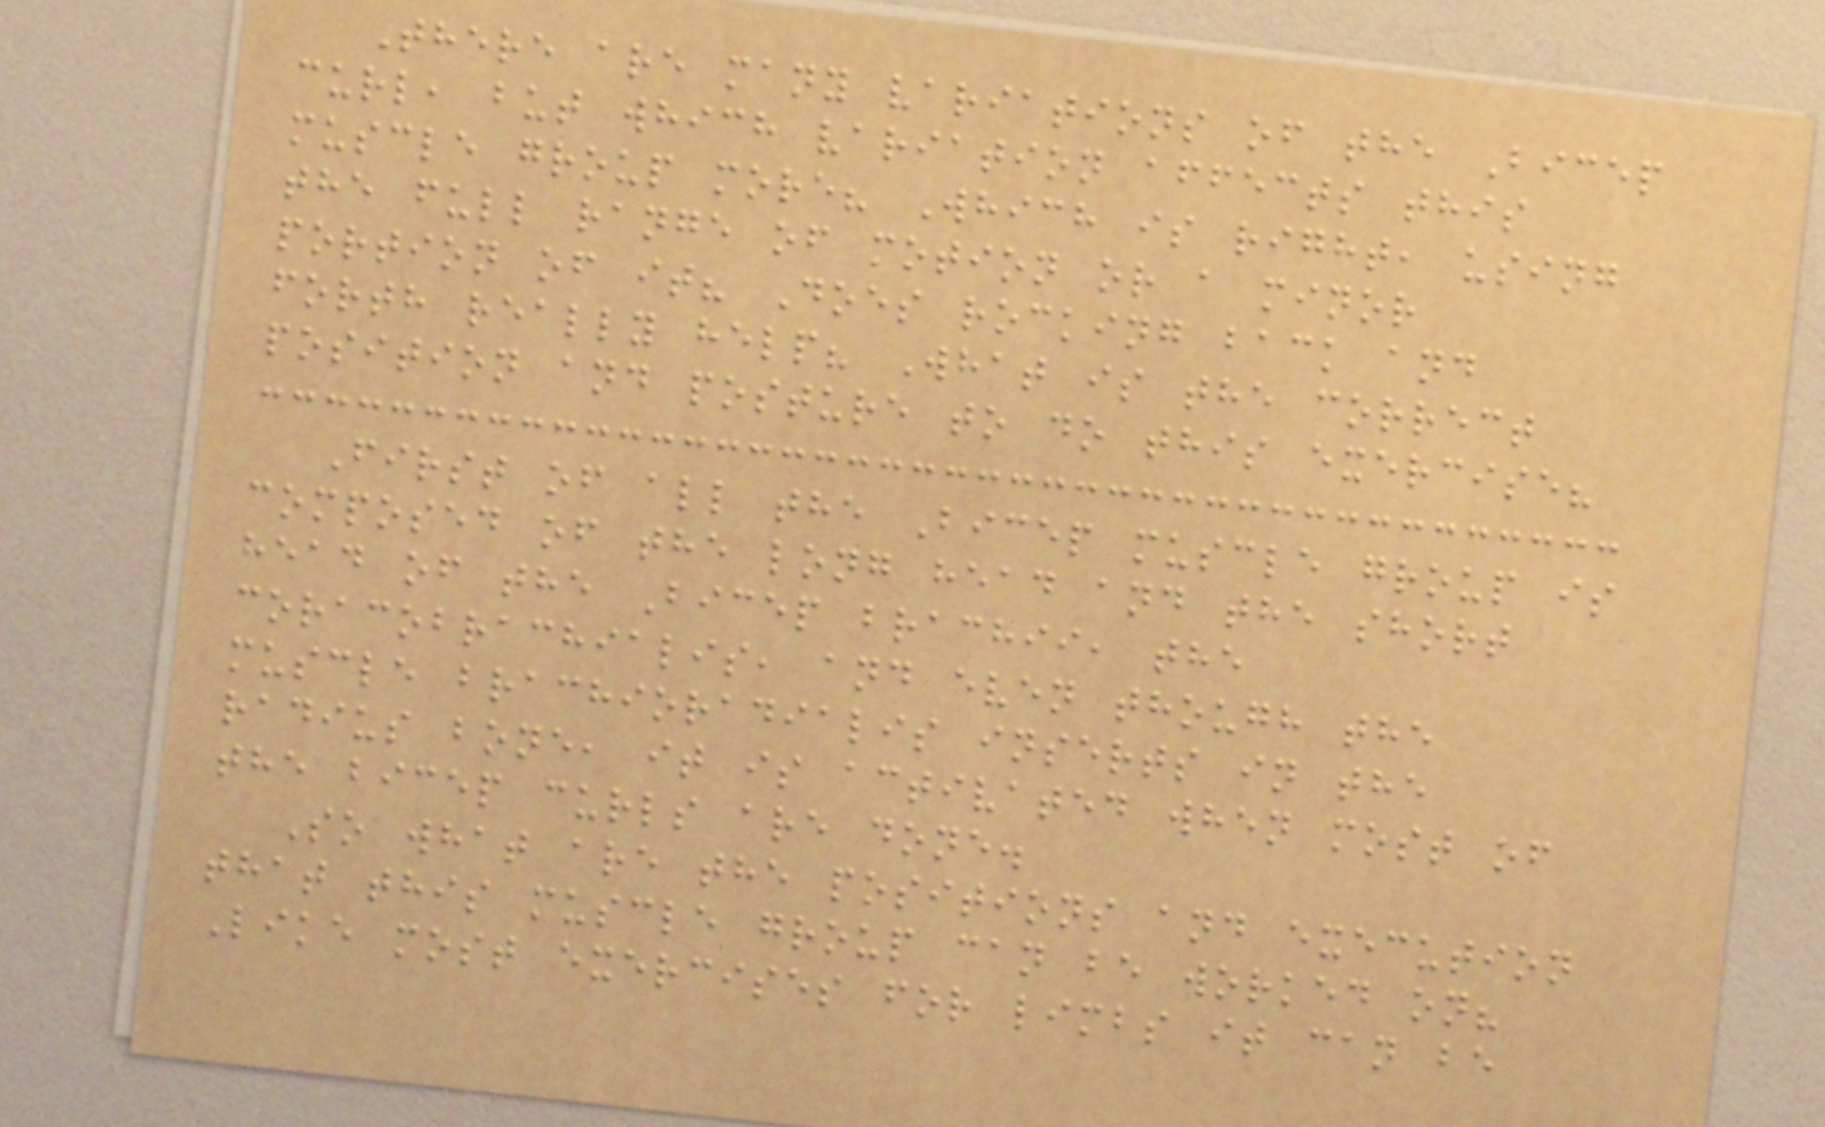There are many variations of the Bicep
curl, but which variation affects this
muscle group more? Which is right, using
the full range of motion or a minor
portion of it? Does rocking back and
forth really help? What is the correct
position and posture to do this exercise?
First of all the Bicep muscle group is
composed of the long head and the short
head of the Bicep brachii, the
coracobrachialis, and even though the
muscle brachioradialis inserts in the
radius bone, it is activated when most of
the bicep curls are done.
So what are the positions and execution
that this muscle group can be worked on?
Like most exercises for limbs it can be
